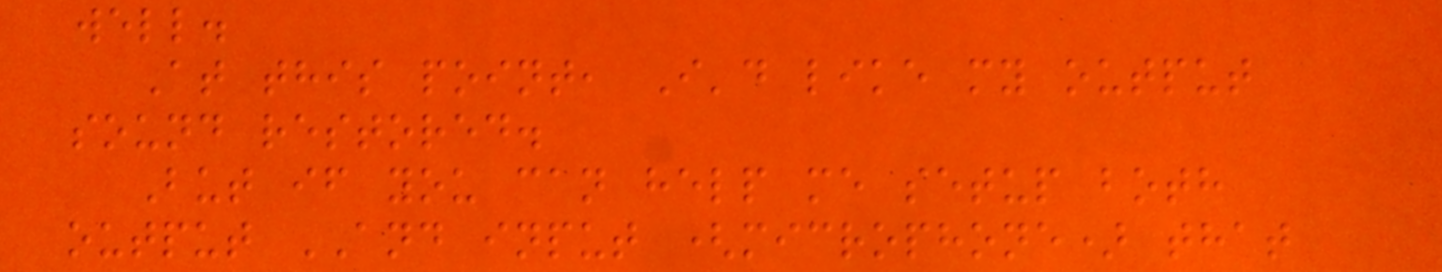well.
At this point, I'd like my output
sound restored.
But if you can help me setup both
output AND input (microphone) that
